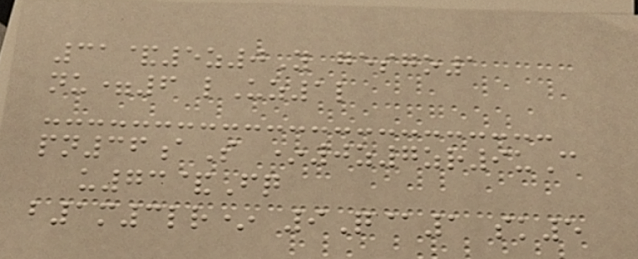31&5z0Y gesgo1
nu=6 lUz1l
pn36aS *0z7zr9uC
u73&Fq
b1m3lr* 9Q@1 sk5
